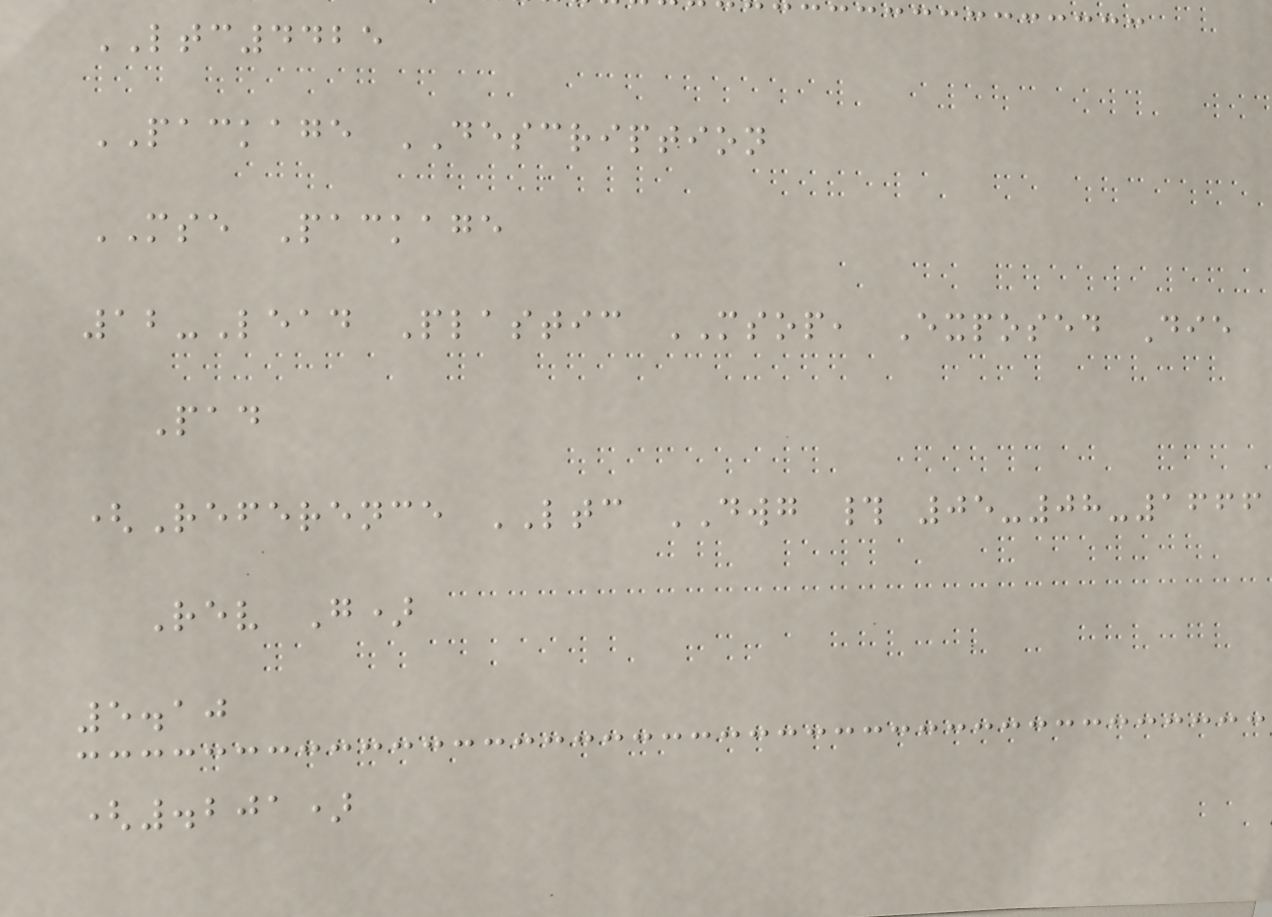LTC4425
PACKAGE DESCRIPTION
MSE Package
12-Lead Plastic MSOP, Exposed Die
Pad
(Reference LTC DWG # 05-08-1666
Rev G)
5.10
(.201)
